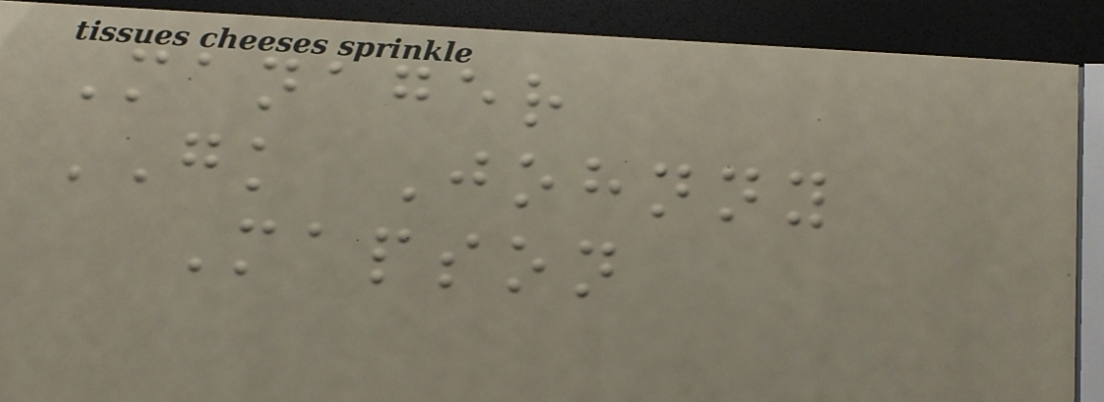Manager
GK Johnny
Mapson
